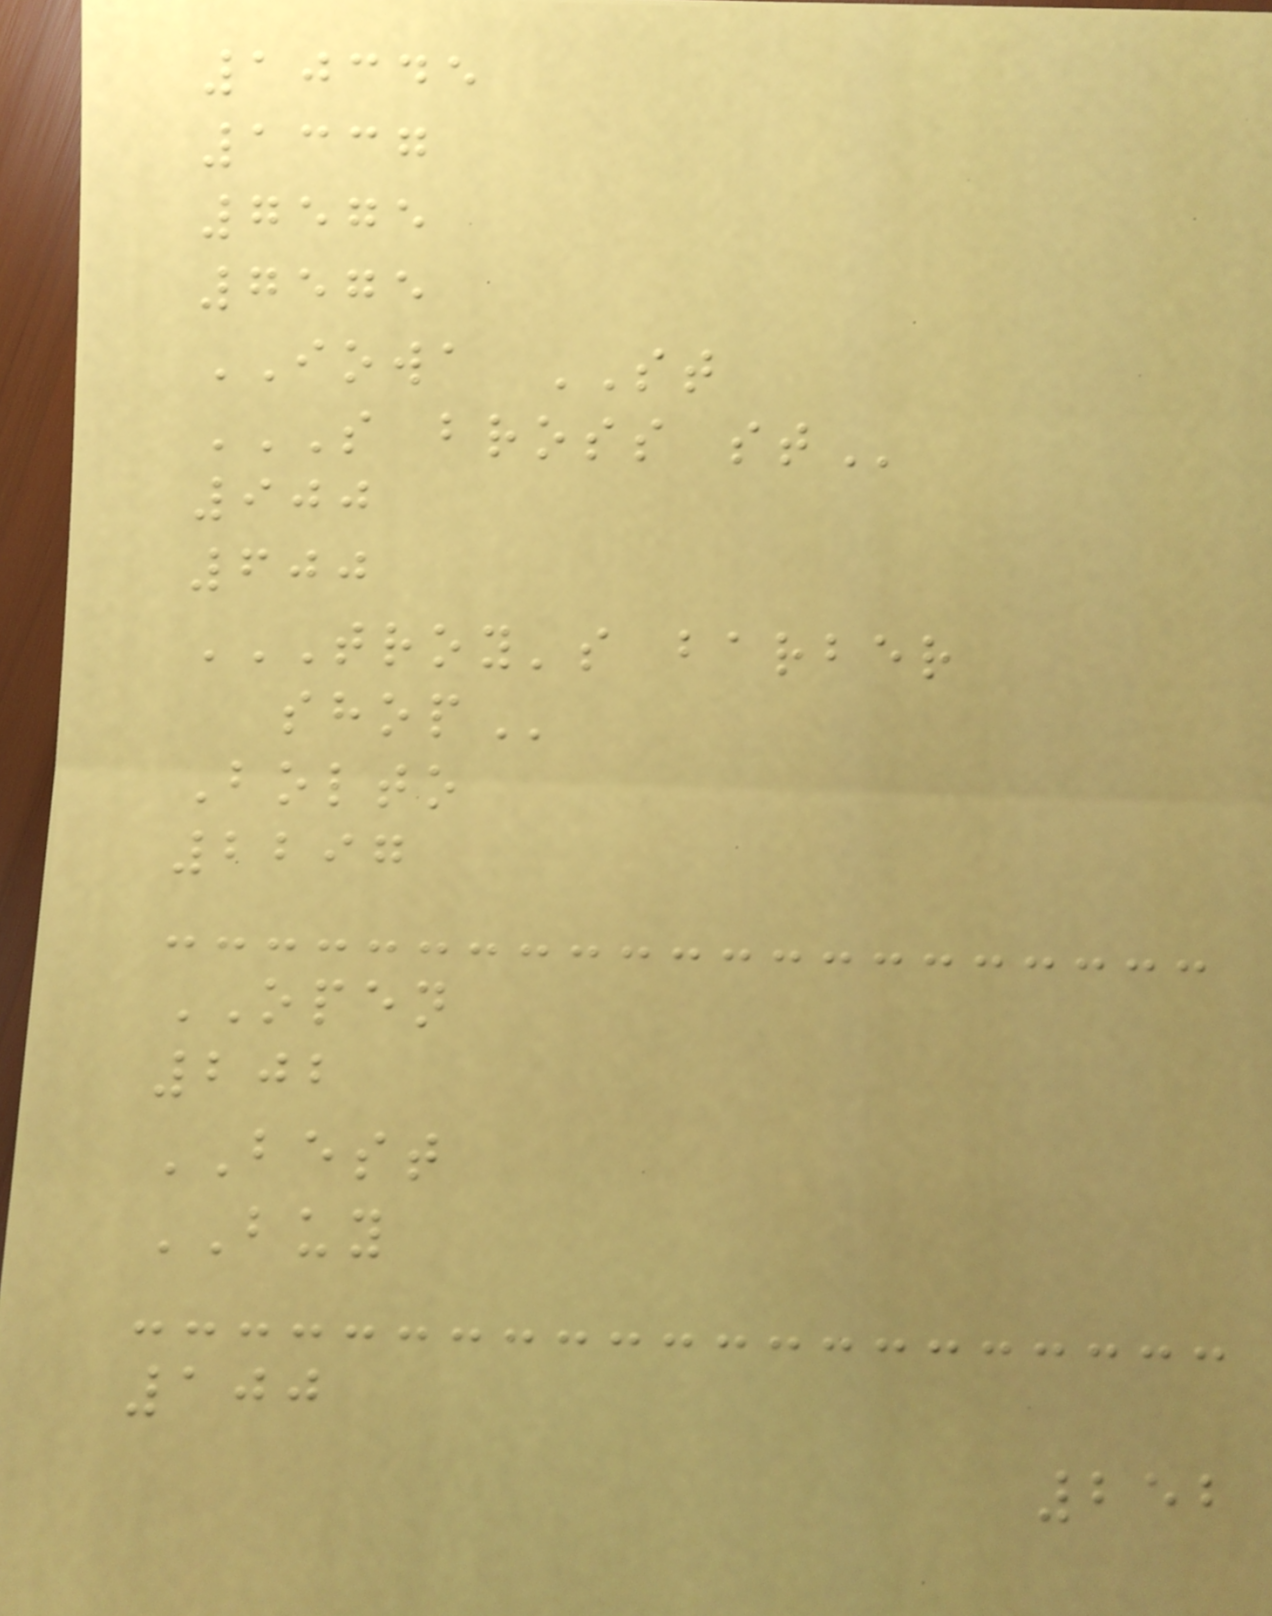10345
1337
7575
7575
IOWA ST
S BROSS ST
900
600
TROY'S BARBER
SHOP
Bolto
2297
OPEN
202
BEST
BUY
100
252
